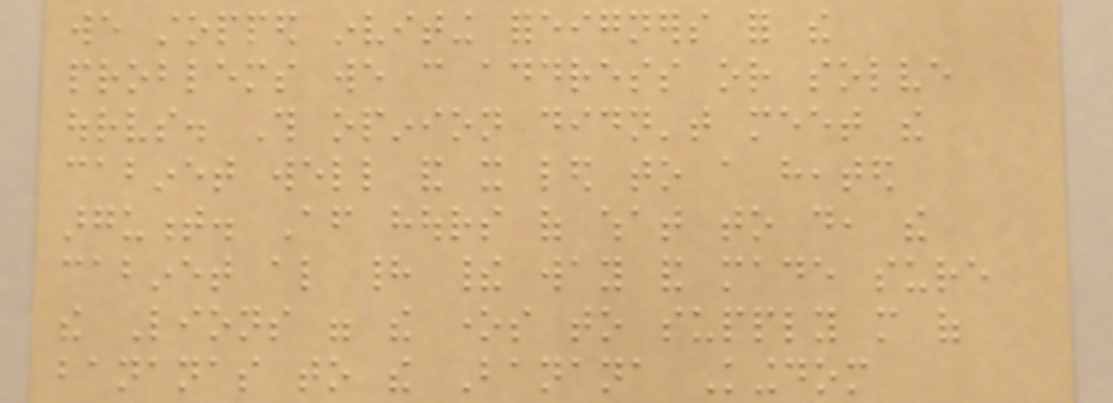we stopped inviting foreigners for the
problems we can address or solve
ourselves. This opinion didn't meet the
cabinet well and it led to a heated
argument. After hours of what to do, the
cabinet also had their way and made sure
the Lions were the ones to supply more of
bananas to the Banana Kingdom
